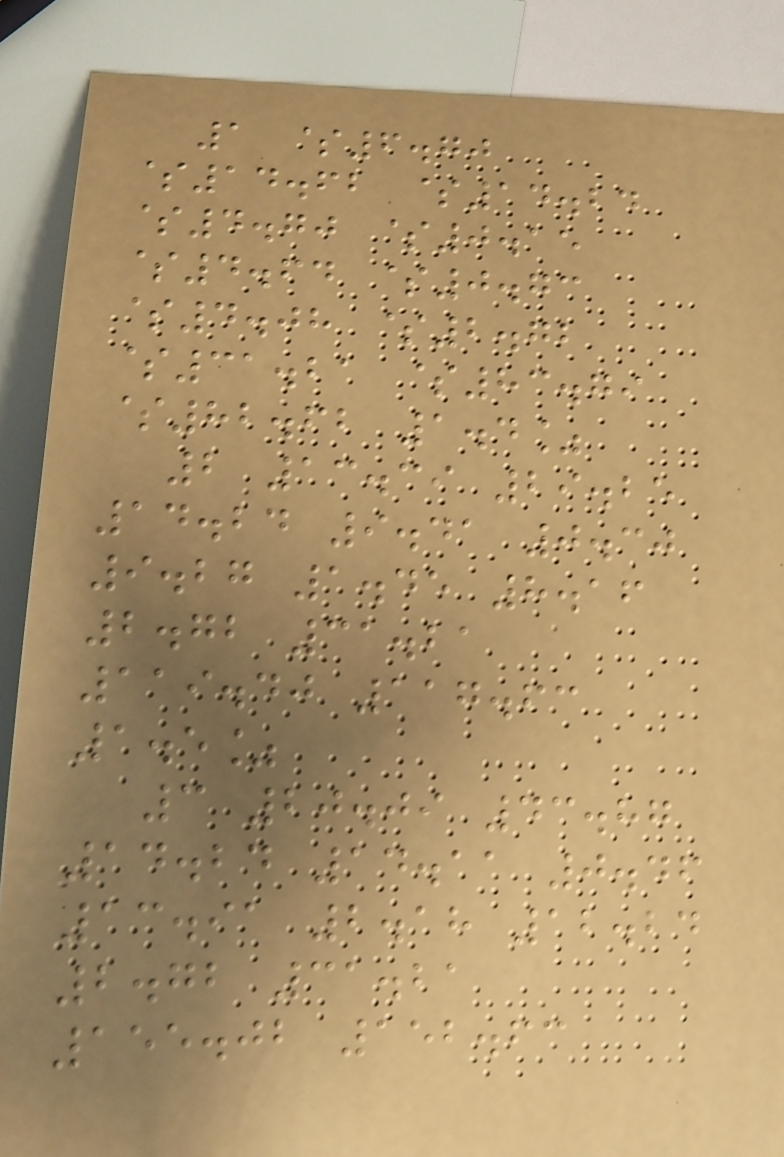1 $6.70
$14.62 $14.24
$4.70 $0.15
$4.64 $0.73
$4.08 $2.72
$31.21 $83.79
$82.62 1.4%
2 13.39 29.25
14.24 9.41 0.30
9.27 1.45 8.16
2.72 31.21
119.40 117.63
1.5%
3 20.09 43.87
14.24 14.11 0.46
13.91 2.18 12.24
2.72 31.21
155.02 152.63
